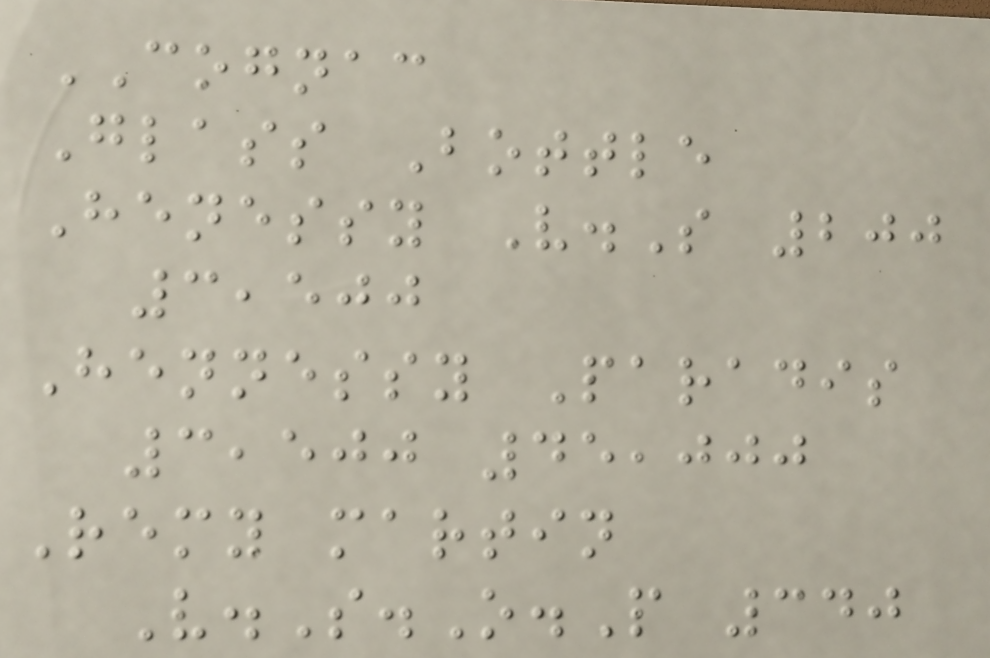COGNAC
Glass Bottle
Henessy V.S 200
3,500
Hennessy Paradis
3,500 45,000
Remy martin
V.S.O.P 340
